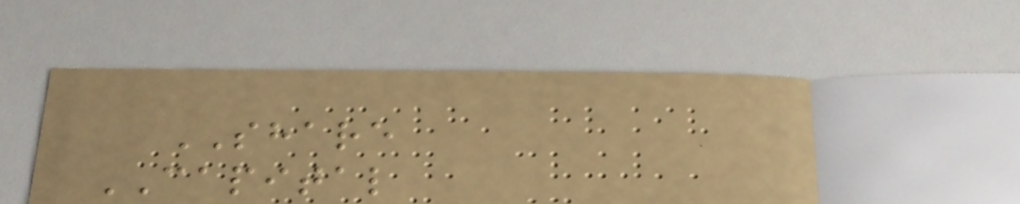SHARE
CAPITAL
